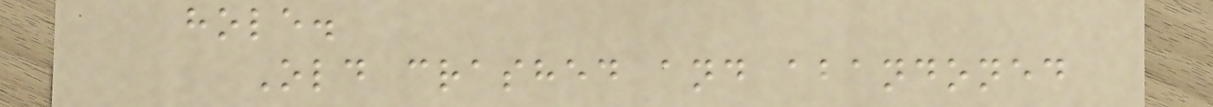hole.
Old crashed and abandoned
